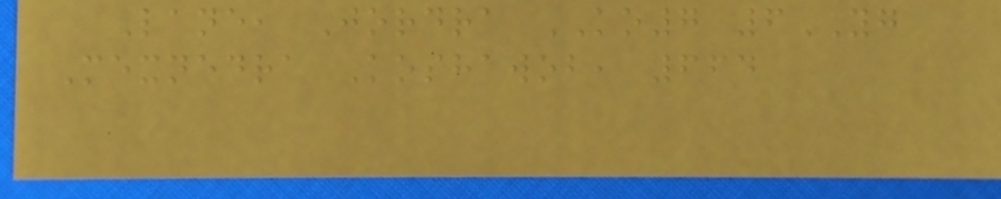Lane, Jordra KO7 6YG
Mexnedra Koshawob, 664
